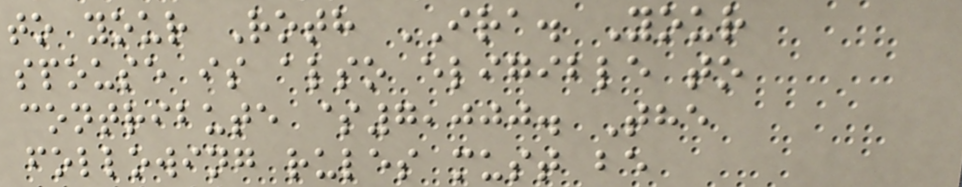to your Roth IRA. Your
spouse is also eligible to
contribute $7,000. The
following rules must be
